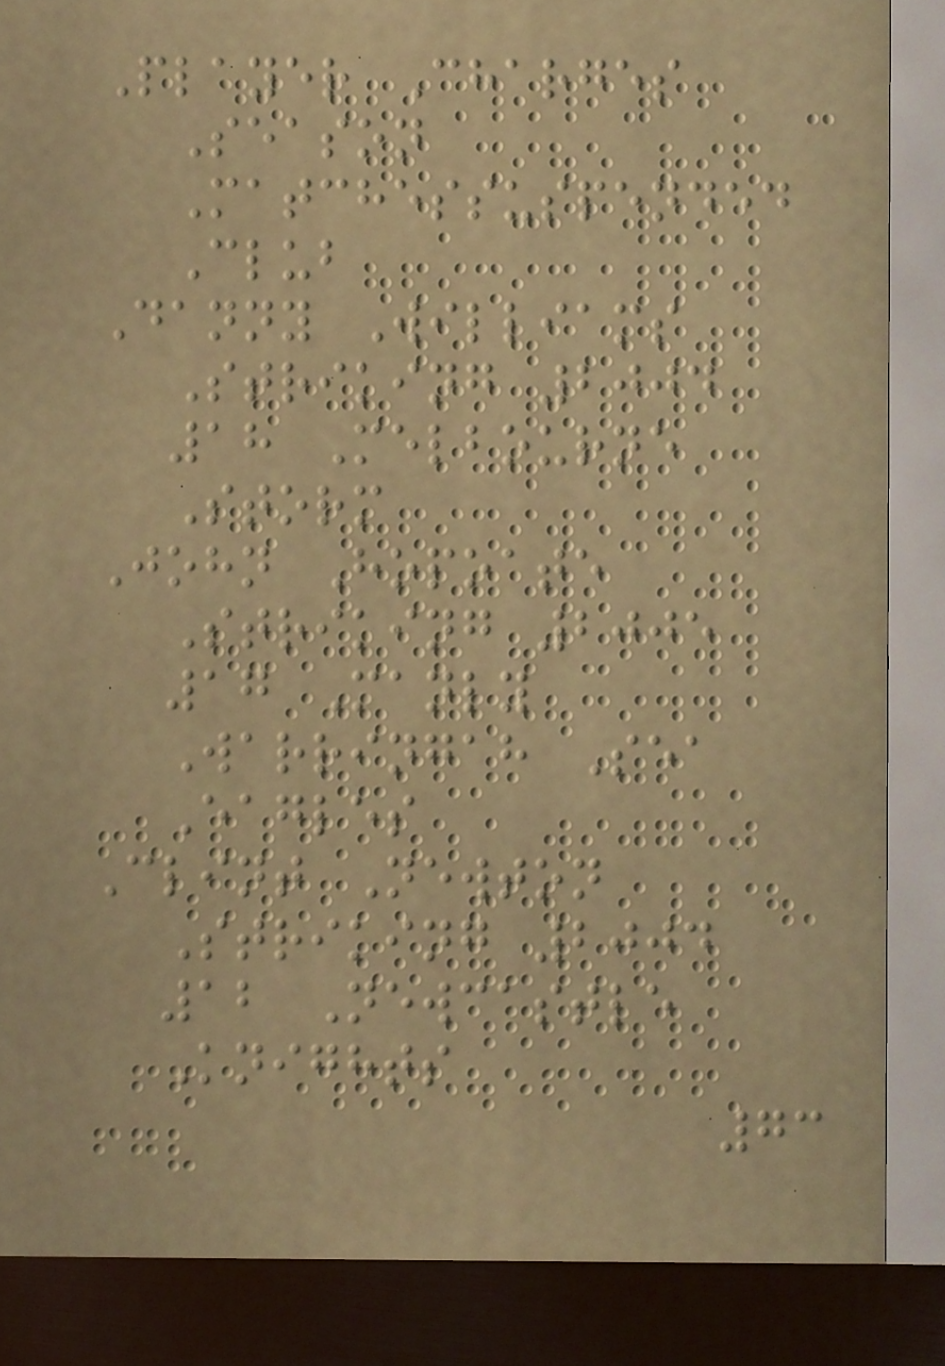Player Charges
Season
Matchessuspended
Club
Danny Williams
Striking 2004
18 Melbourne
Storm
John Hopoate
Striking 2005
17 Manly
Warringah Sea
Eagles
Clint Newton
Striking 2004
12 Newcastle
Knights
73
